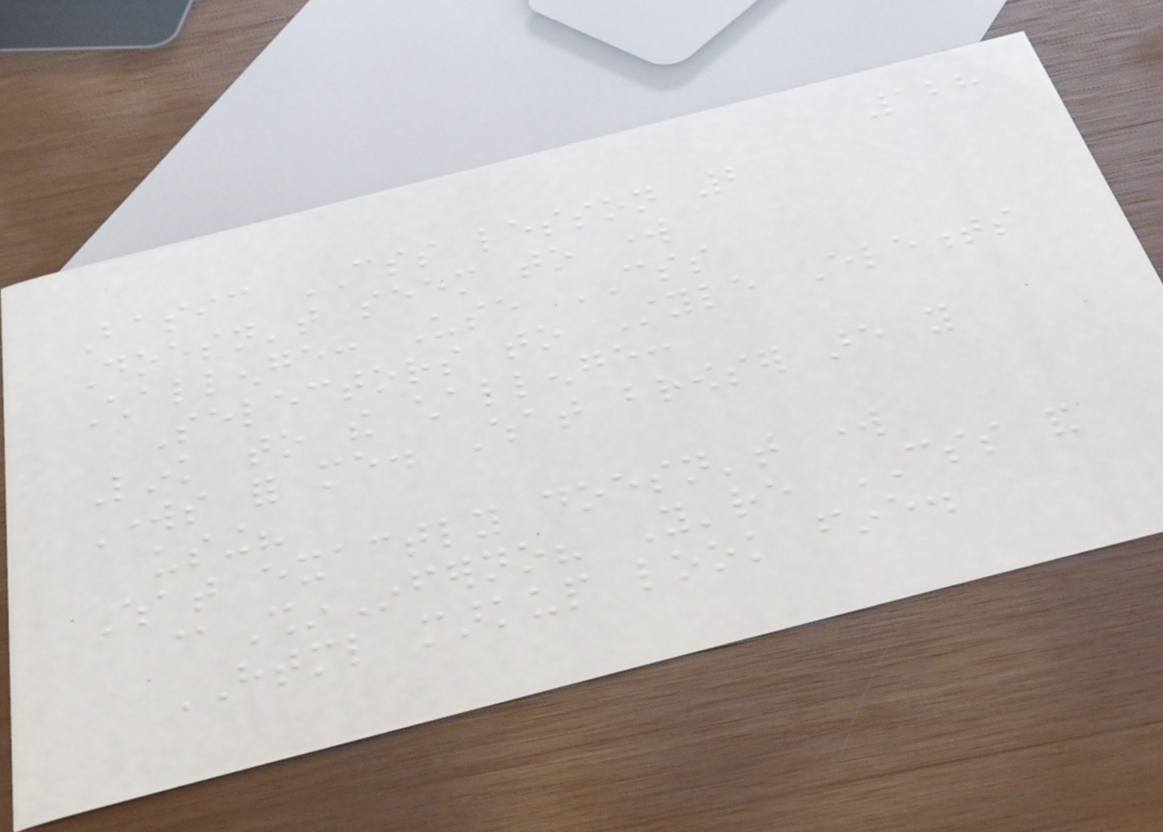128
Basic CSS lesson 2
Doesn't seem to work
Challenge: Use CSS
Selectors to Style Elements
Link to the challenge:
Works for me. What browser are you
using?
What exactly doesn't work
@ShinInferno? You're CSS and
HTML markup look fine.
